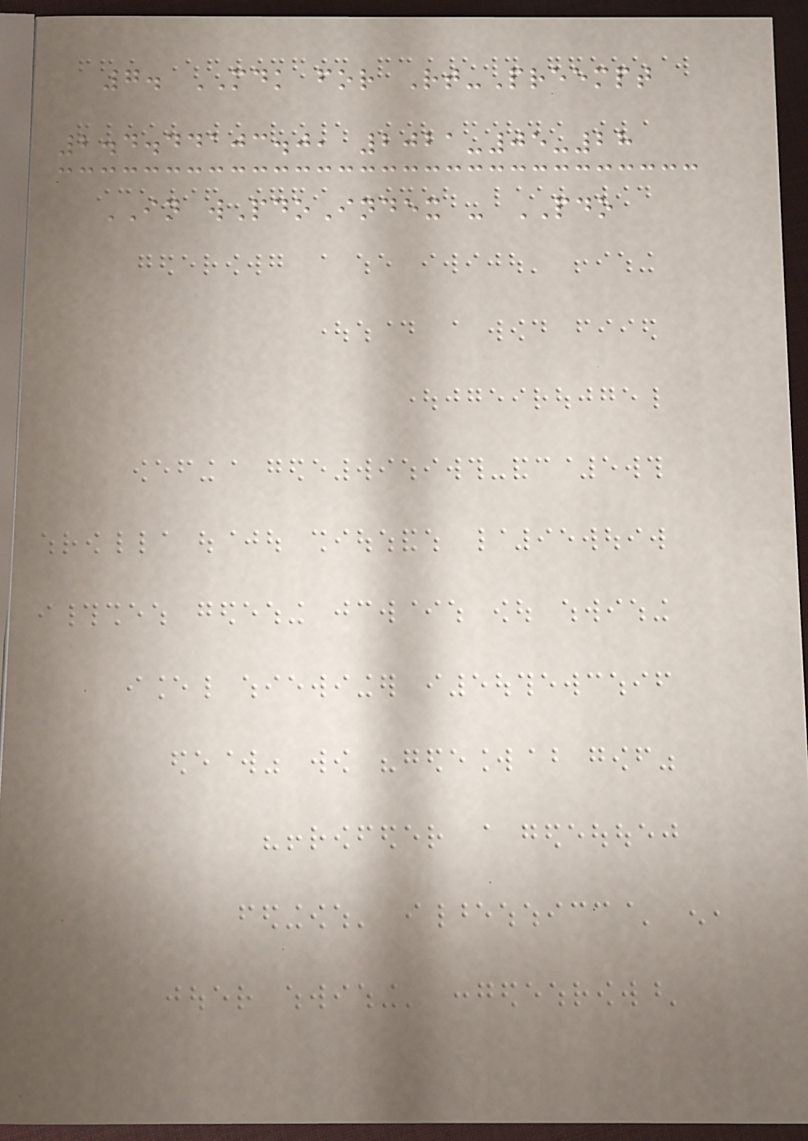7. MDK for Rt-Preempt
2.4.44103.0, 2021-05-28
IN wPdoIndex - PDO
